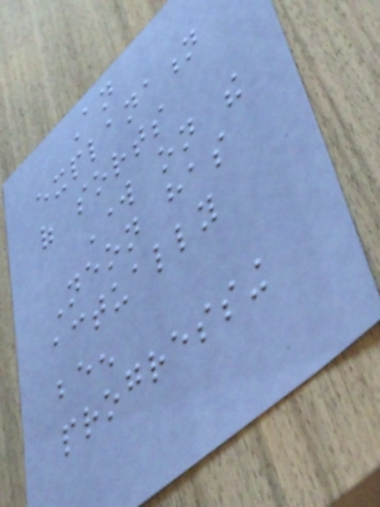An
explanation
of sorts
Work on the
Neon has
actually
been
progressing
